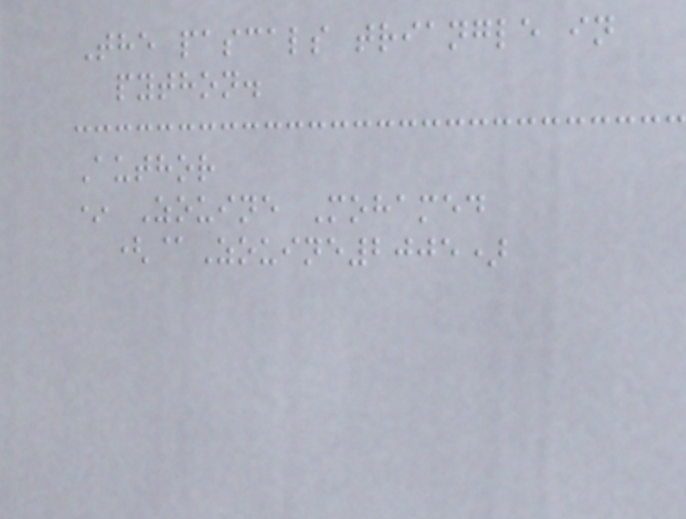The pascals triangle in
python.
Author
* Zouine Mohamed
(@Zouine2005)
